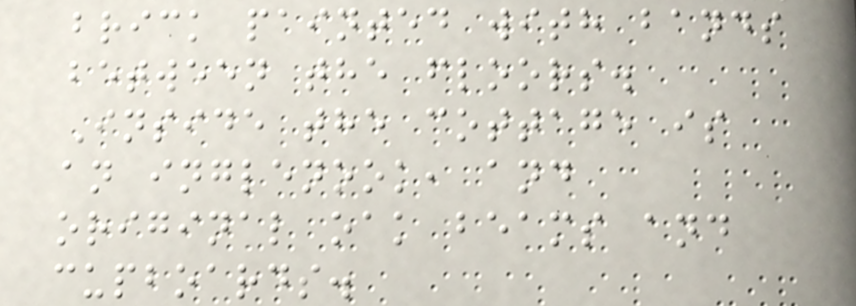brick painted with bands
between the floors.
Inside the cottage is
an inglenook, and
original oak beams and
cupboards.
